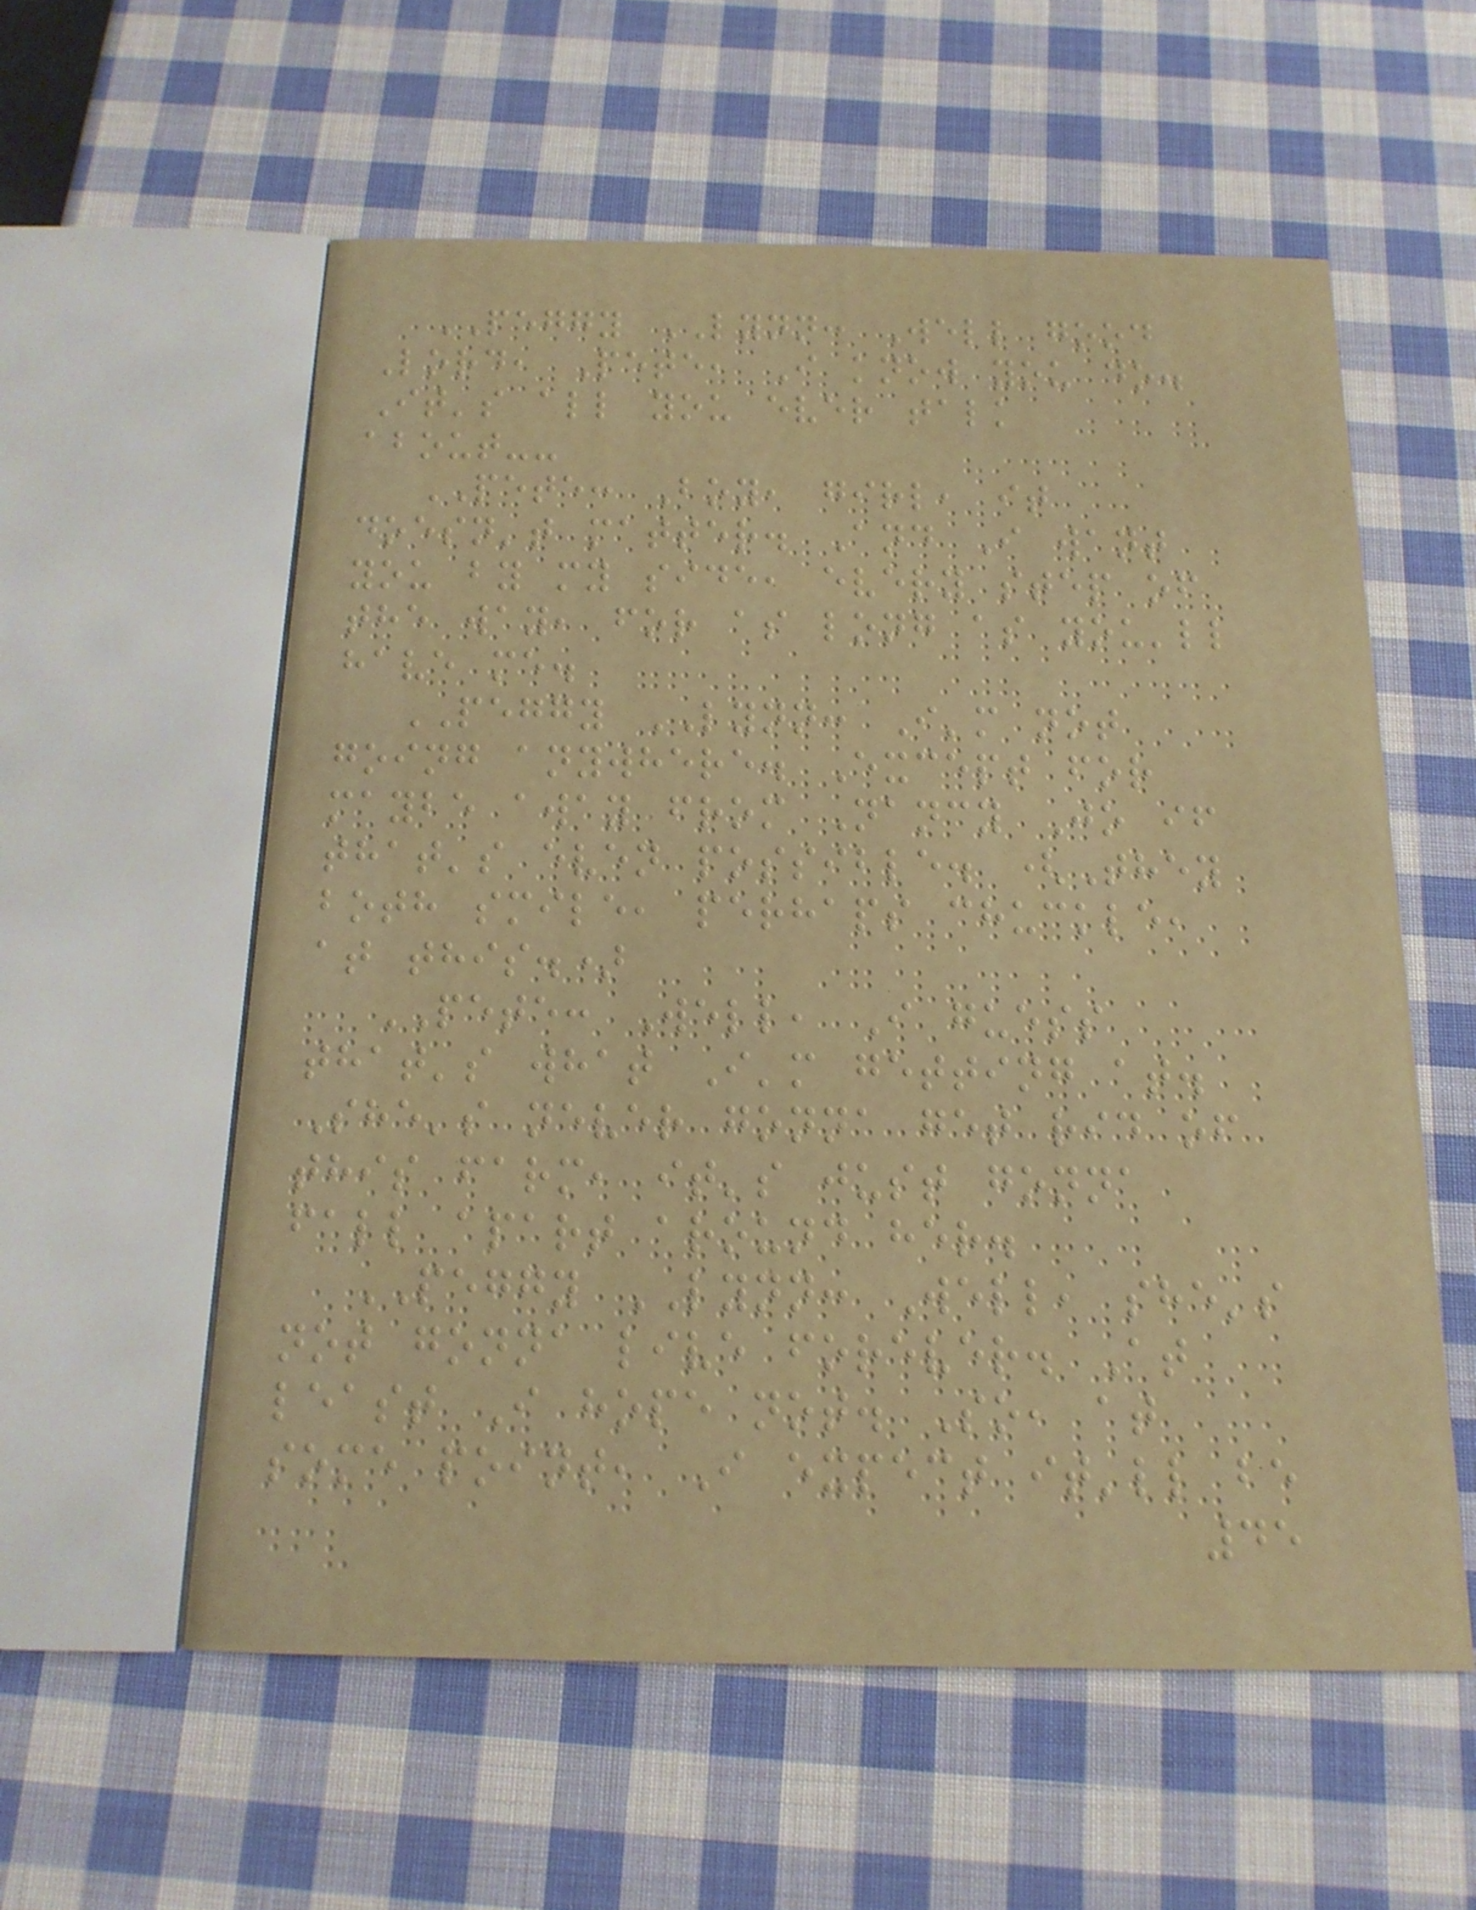PEGGY LYNN: Well good
Lord, Pete, I know you do.
It's all you ever talk
about--
PETE: Boy, girl, it
doesn't matter. And I want
you by my side, every step of
the way, for as long as you'll
have me.
PEGGY LYNN: I'm not
going anywhere. Except for
maybe away from Nancy Jo if
that's even possible. (They
both smile, perhaps chuckle,
at this.)
PETE: Well, I guess
that's what I'm getting at.
She's never gonna get rid of
this farm, it's just gonna
fall apart around her.
PEGGY LYNN: Well, she's
not gonna live forever. At
least I hope not. So, at
some point, I expect it'll be
45
